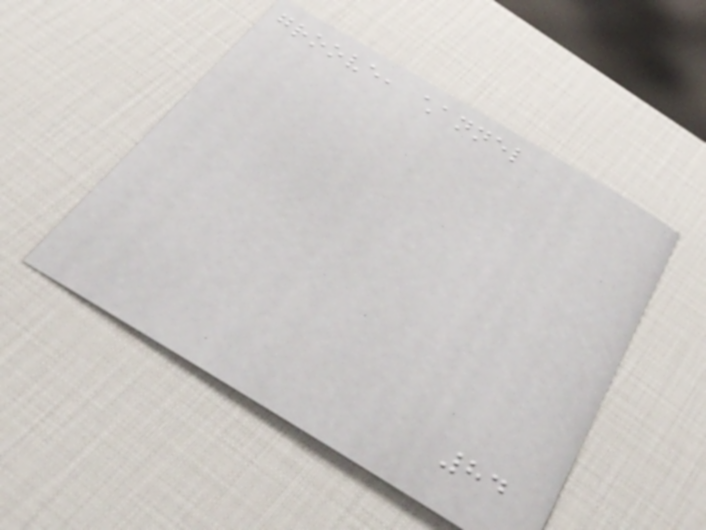groove, channel
84
